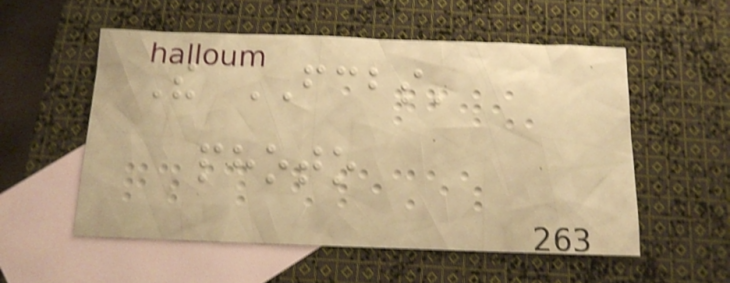The FCBS'
photo
